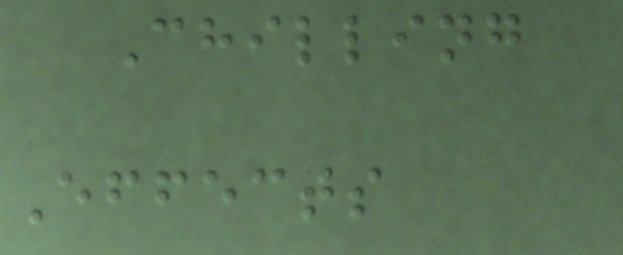Chilling
Effects
